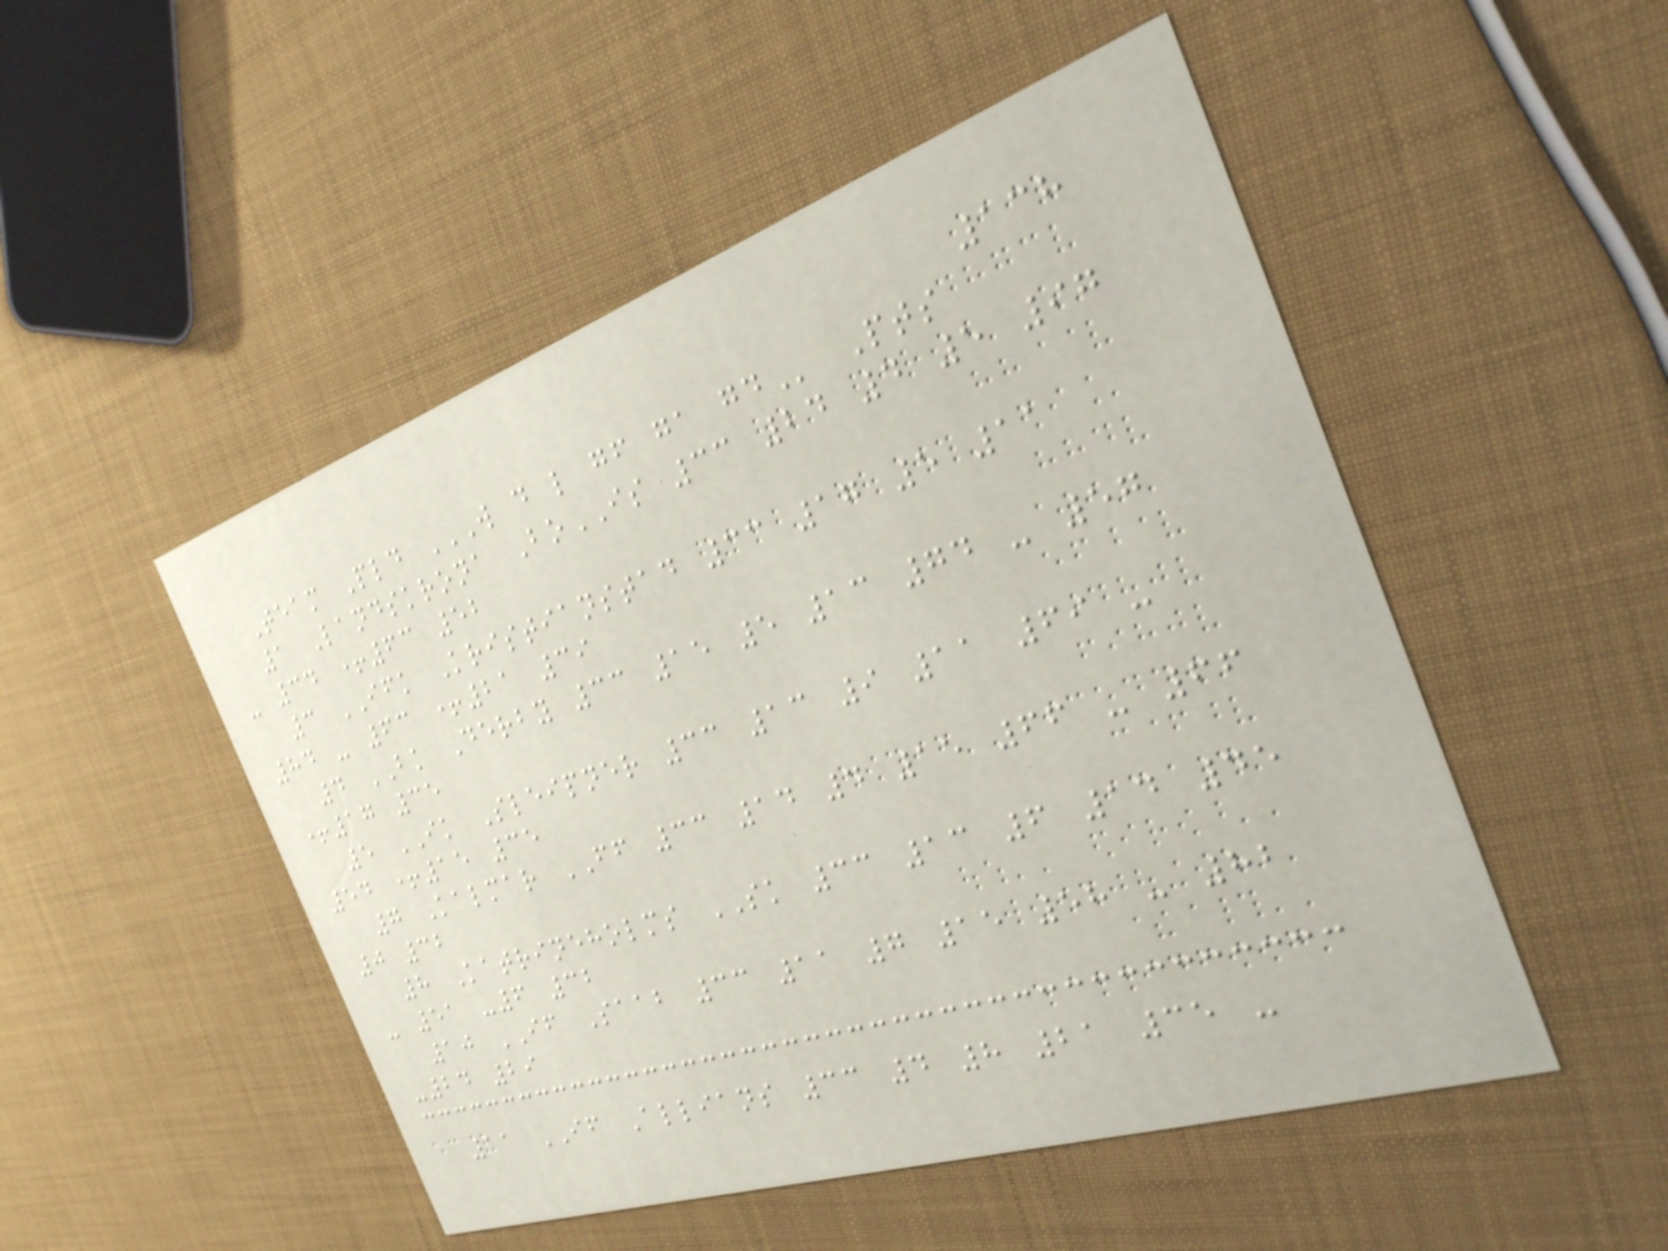138
Team Pld W D L GF GA GD Pts
1 Landskrona BoIS 33 24 4 5 97
- 34 +63 52
3 IFK Kristianstad 33 17 5 11
84 - 63 +21 39
4 BK Derby 33 15 5 13 74 - 57
+17 35
5 IK Sleipner 33 13 9 11 69 -
54 +15 35
7 Kalmar FF 33 14 4 15 66 - 66
0 32
8 Katrineholms SK 33 13 6 14 45
- 51 -6 32
10 IF Saab 33 11 7 15 58 - 82
-24 29
11 IF Allians 33 4 8 21 35 -
